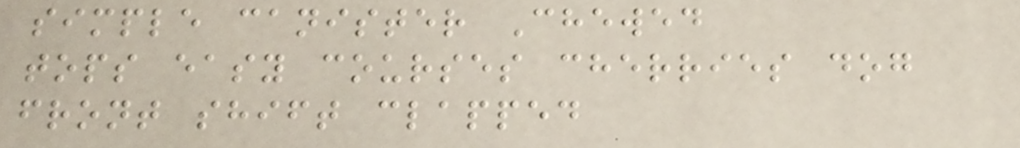simple canister Chewed
tops easy courses cherries dog
front shift clapped
